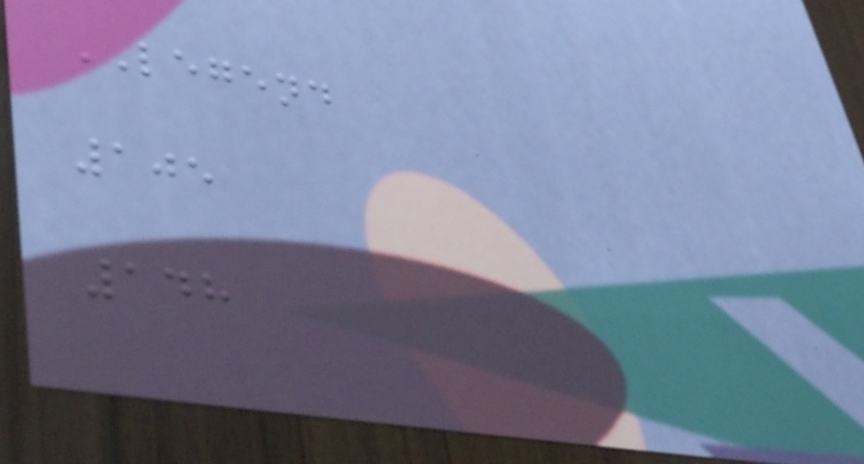LEGEND
105
148
